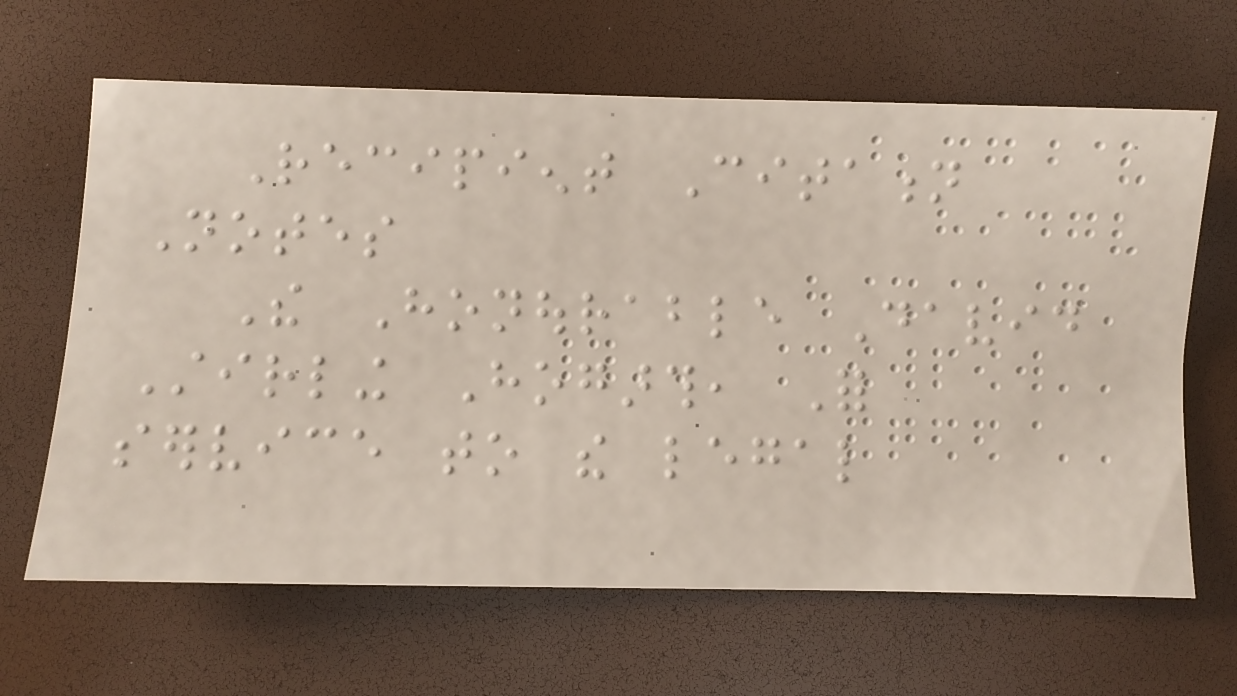Recipient Citation
Notes
The Honourable David
Stirling Hogarth, For
service to the legal
